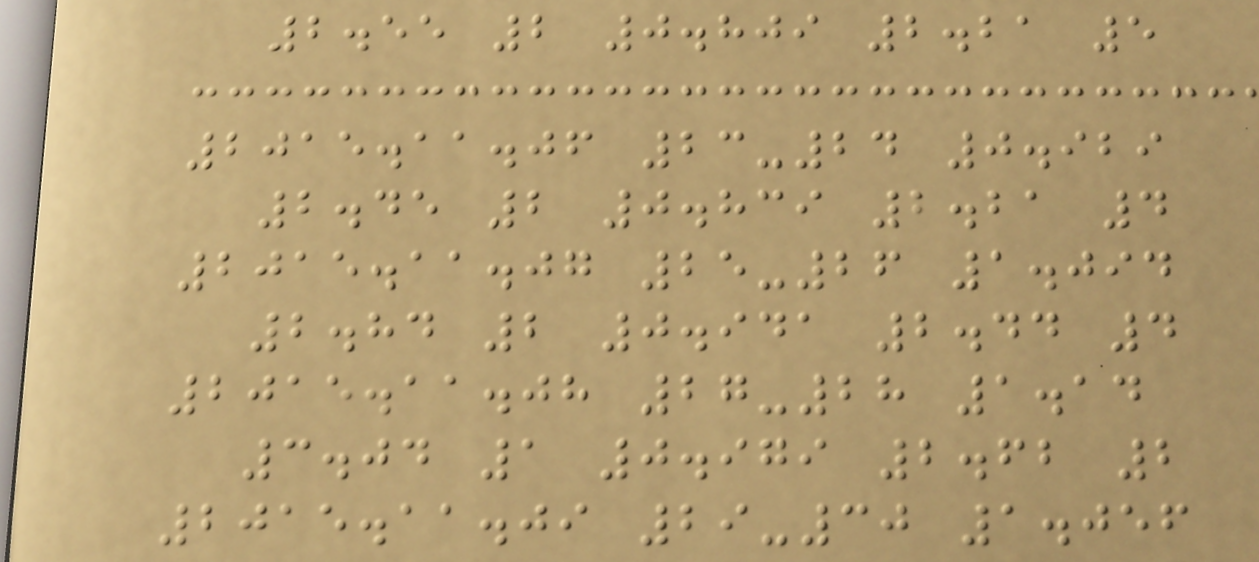2.55 2 0.809 2.21 5
2015.11.06 23-24 0.929
2.45 2 0.839 2.21 4
2015.11.07 25-26 1.094
2.84 2 0.941 2.44 4
2015.11.08 27-28 1.14
3.04 1 0.979 2.62 2
2015.11.09 29-30 1.056
